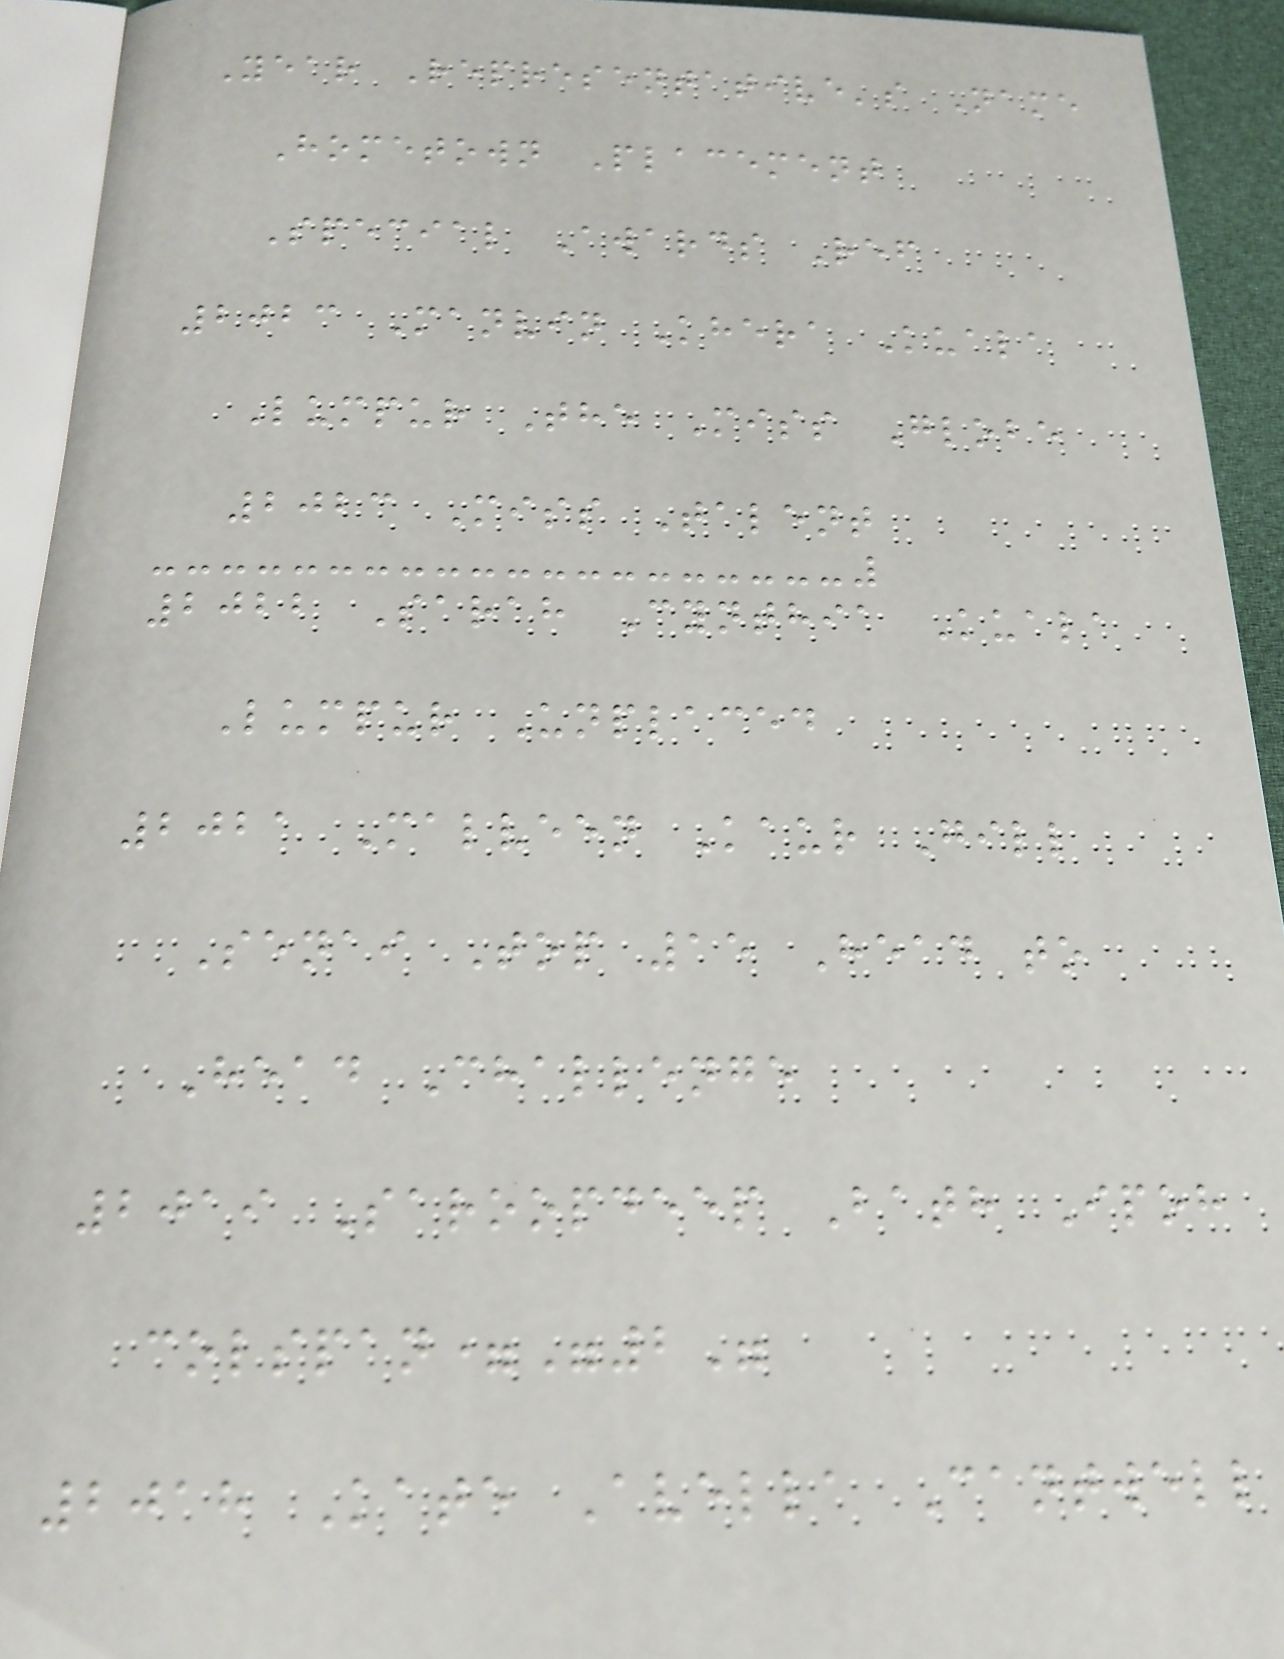Year Representative's Name
Hometown Placement
Special Awards Ref
2023 Manvin Khera Kuala
Lumpur The Miss Globe
2023 Miss Talent
2022 Sarah Cynthia Kuala
Lumpur Unplaced
2021 Malveen Kaur Gill
Senai Top 15 Head to
Head Challenge
2019 Saroopdeep Bath Ipoh
colspan="2"
2018 Kate Avella Cantwell
